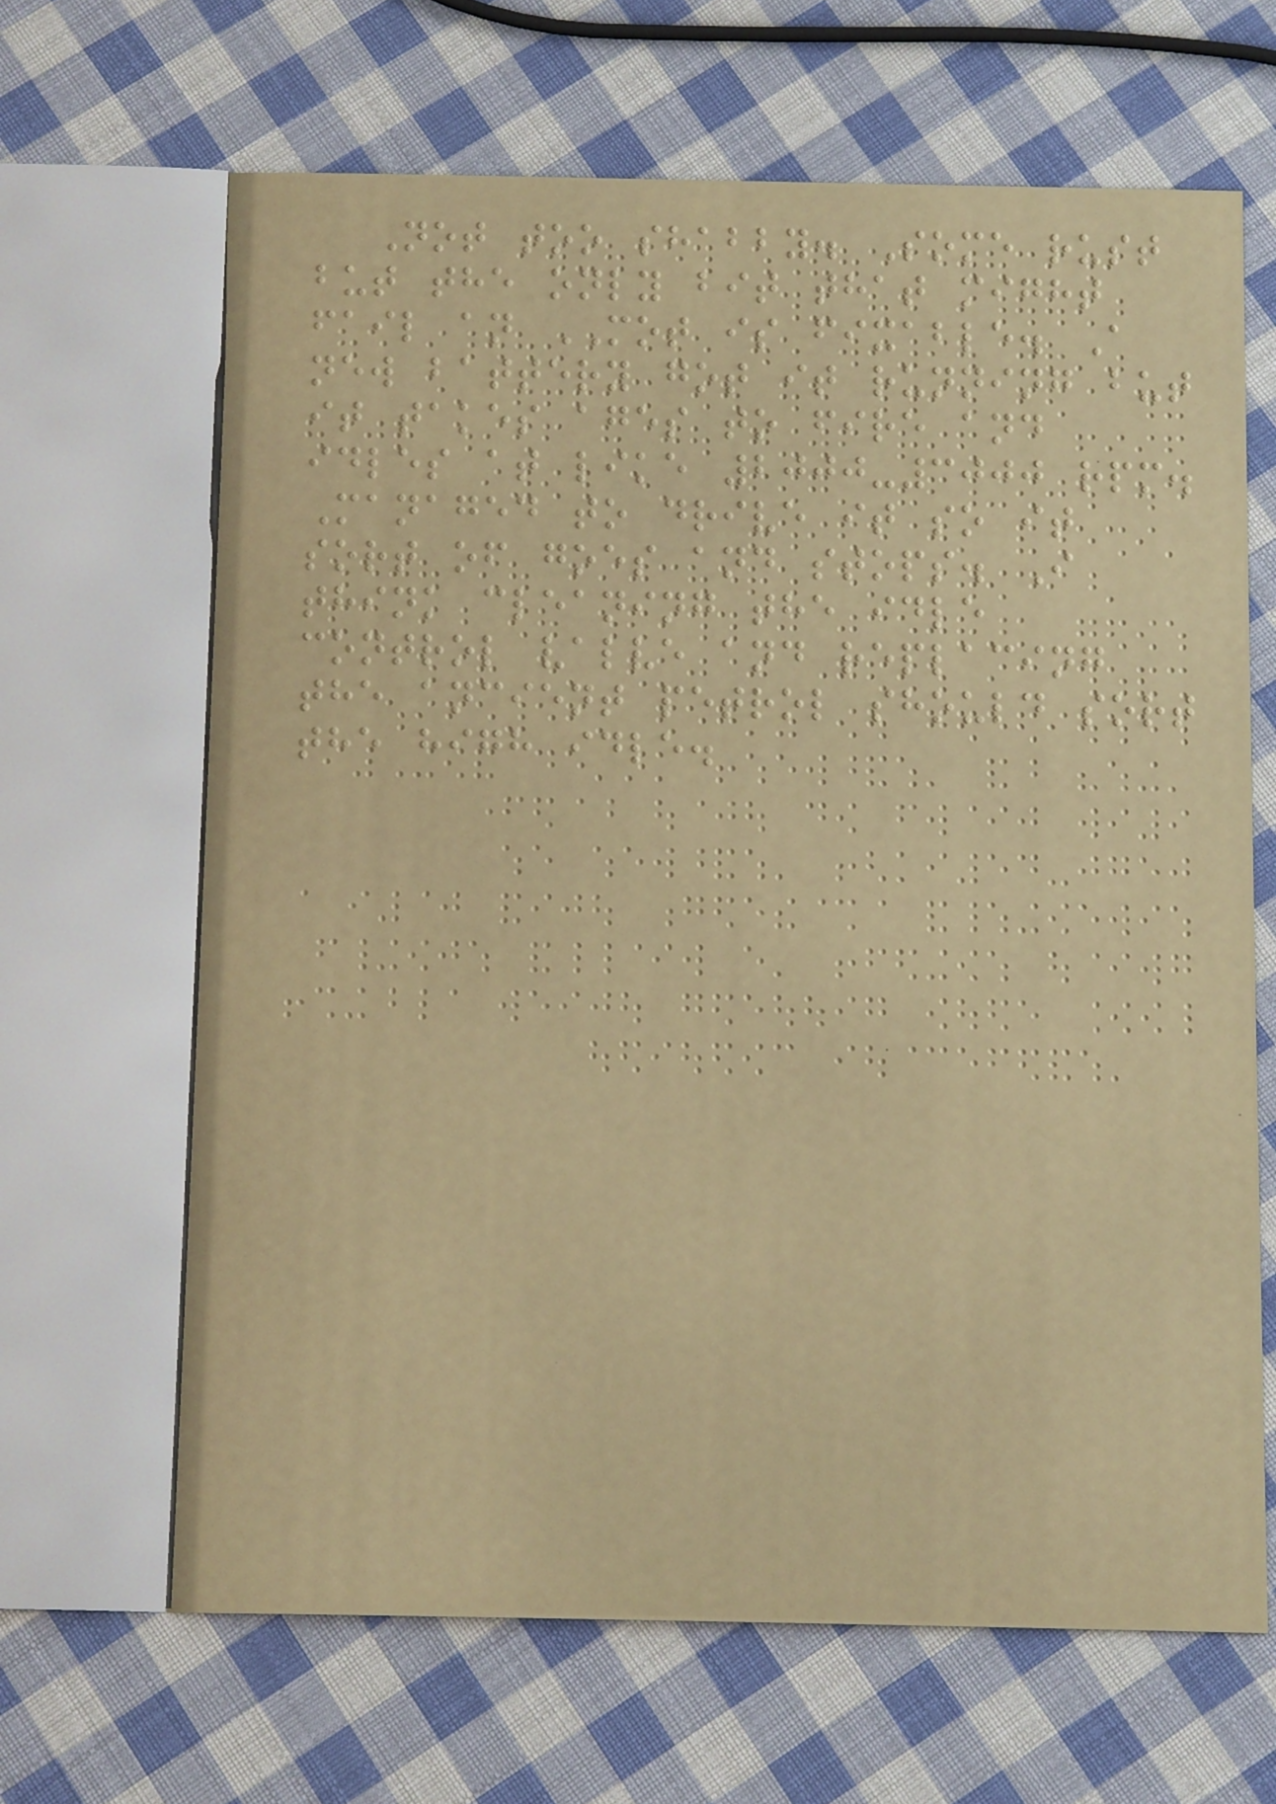Not too shabby. Some rust
but the only bit that might
fail an MOT is fixable. A
new battery got it running but
it takes ages to fire and
idles at like 2000-3000 rpm.
Managed to drive it so it
sort of goes and stops. I
think cleaning the idle
control valve and replacing
the ancient petrol should sort
the high idle.
